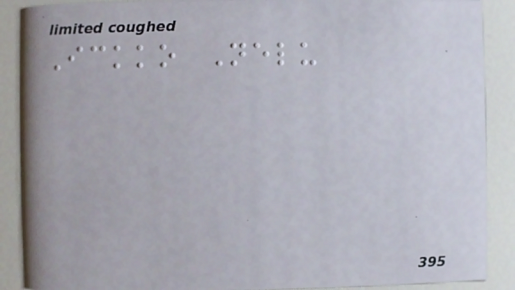Ickko Nelu
